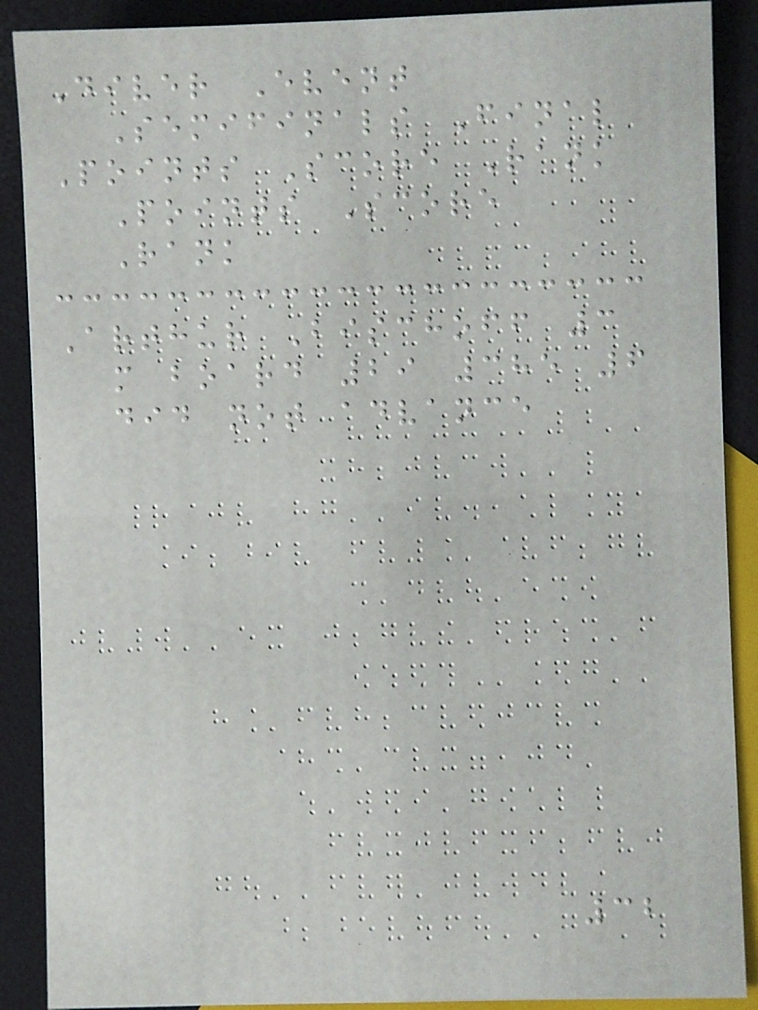Diver Event
Semifinals Final
Points Score Rank
Points Score
Rank
Arthur Bischoff 3
m board 29 385 6
did not advance
32
